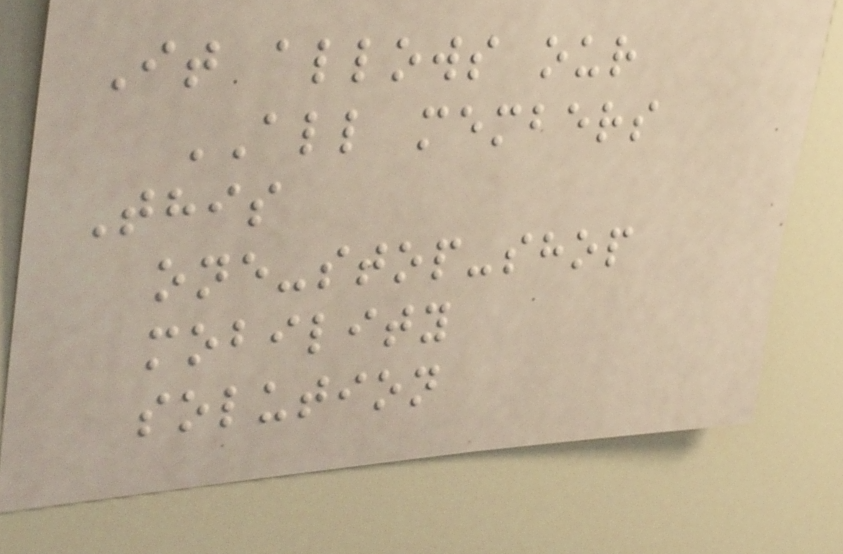It allows our
ALL members
This
one-stop-shop
mobility
solution
